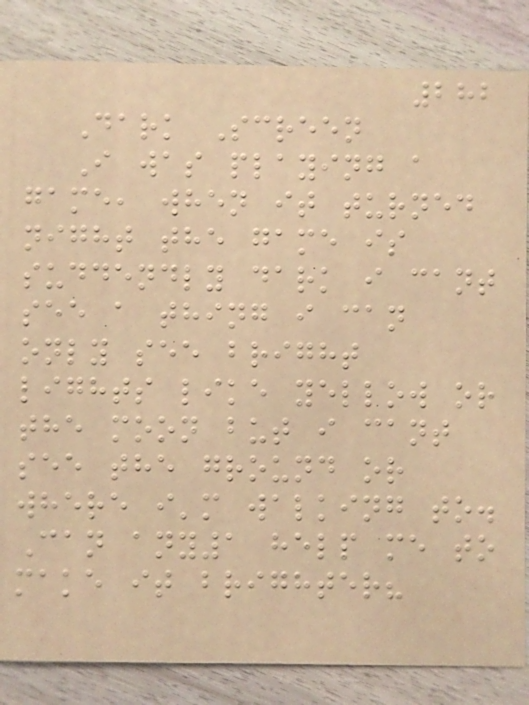282
Dark Screen
I was playing a
game, when it turned
night the game is
suddendly dark i cant
see a thing i can
only see bright
lights like yellow or
the moon but i cant
see the ground or
where i'm walking to.
Can any1 help me to
make it brighter?
